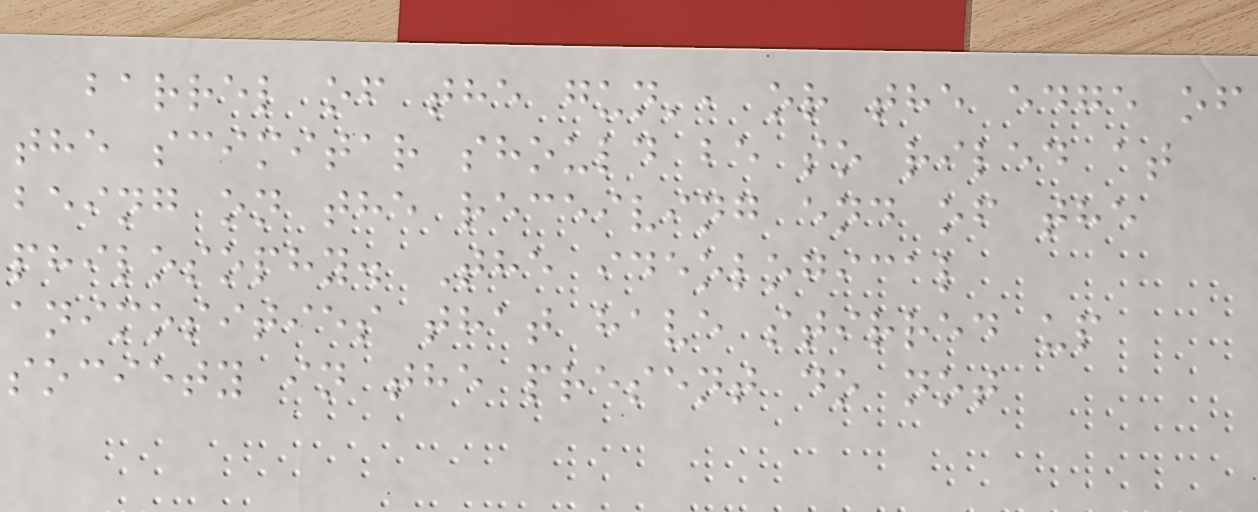barrel of the gun', or the edge of
the scimitar should be so riled at
being on the receiving end of the
philosophy. The ideological
animosities that have stirred up
society in the present do not
